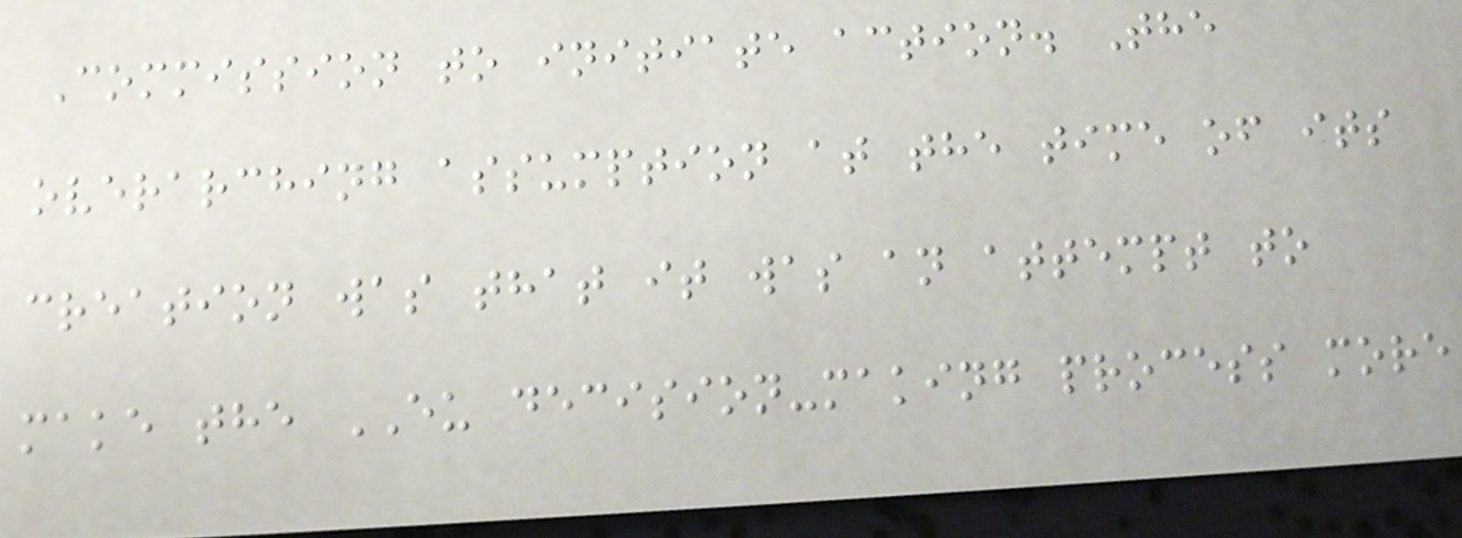Commission to initiate action. The
overarching assumption at the time of its
creation was that it was an attempt to
make the EU decision-making process more
